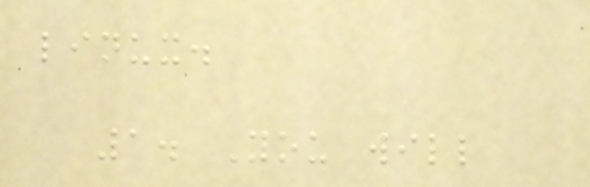linux.
1. You will
